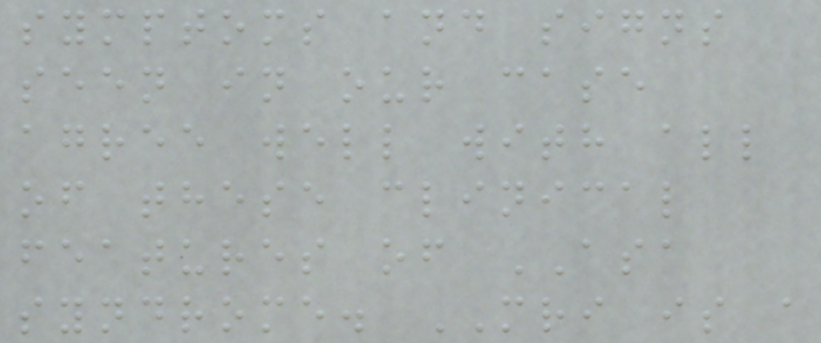symptoms and signs
seen in our case
agree well with all
of these clinical
features of ASA
syndrome. MRI is a
